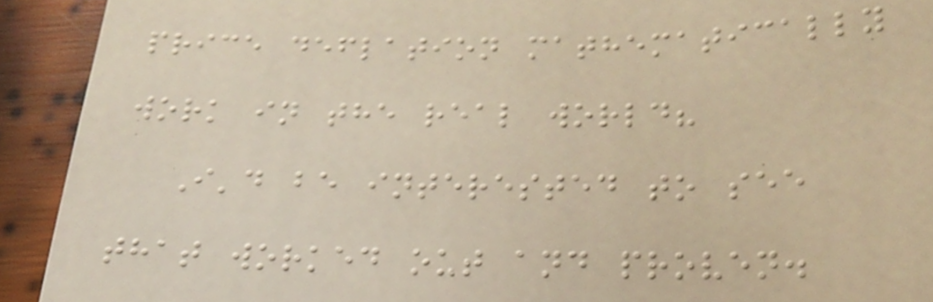price deflation mathematically
work in the real world?
I'd be interested to see
that worked out and proven.
